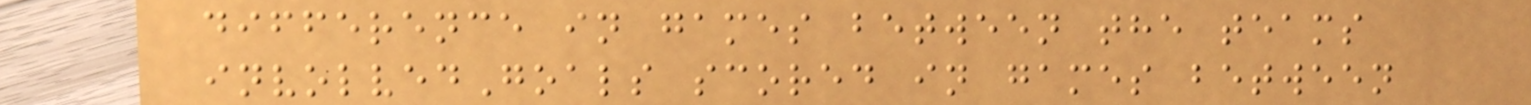difference in games between the teams
involvedGoals scored in games between
